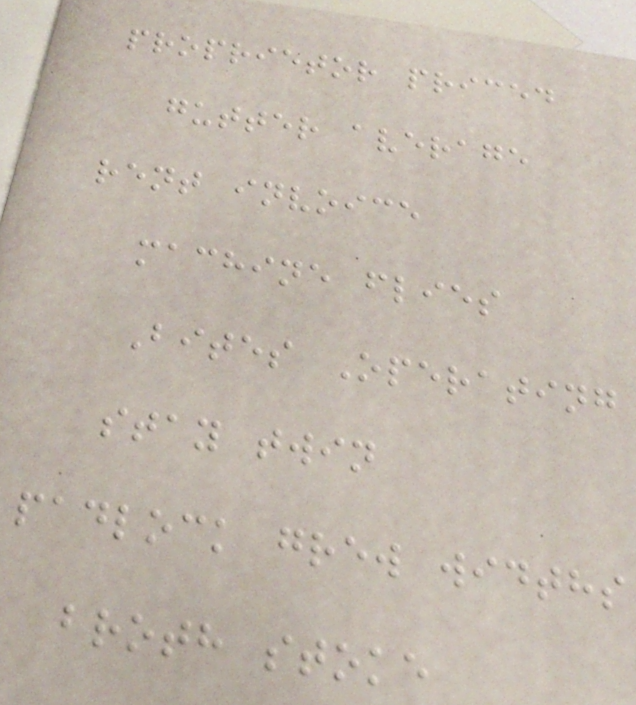proprietor priced
gutter average
rent invoice
machine flies
Bites Operating
stay twin
padlock grew widths
broth stoke
